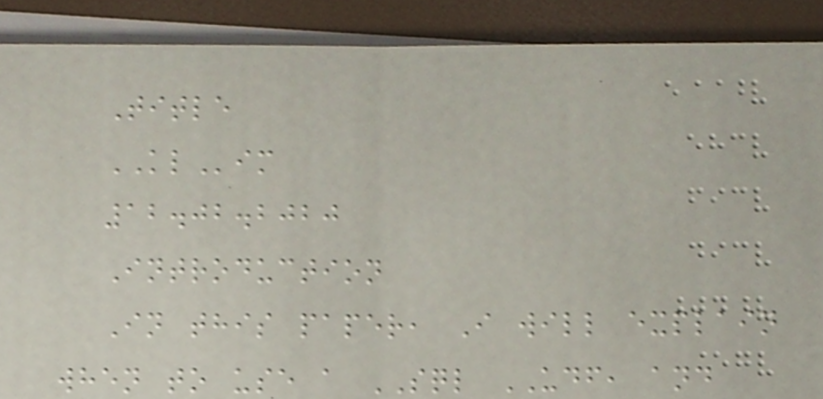Title
KLim
12.02.2020
Introduction
In this paper, I will explain
when to use a SQL UDF, and
